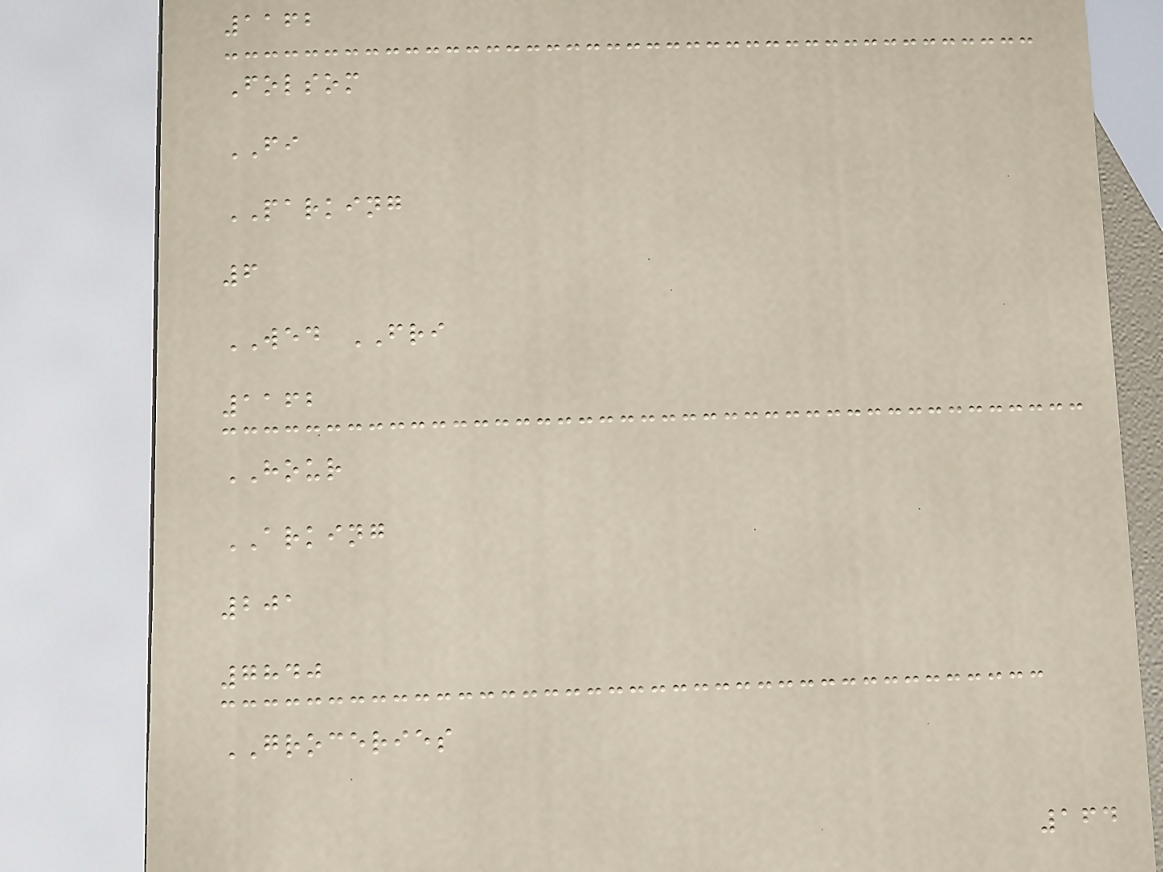1162
Folsom
FI
PARKING
6
WED FRI
1162
HOUR
ARKING
201
7840
GROCERIES
164
